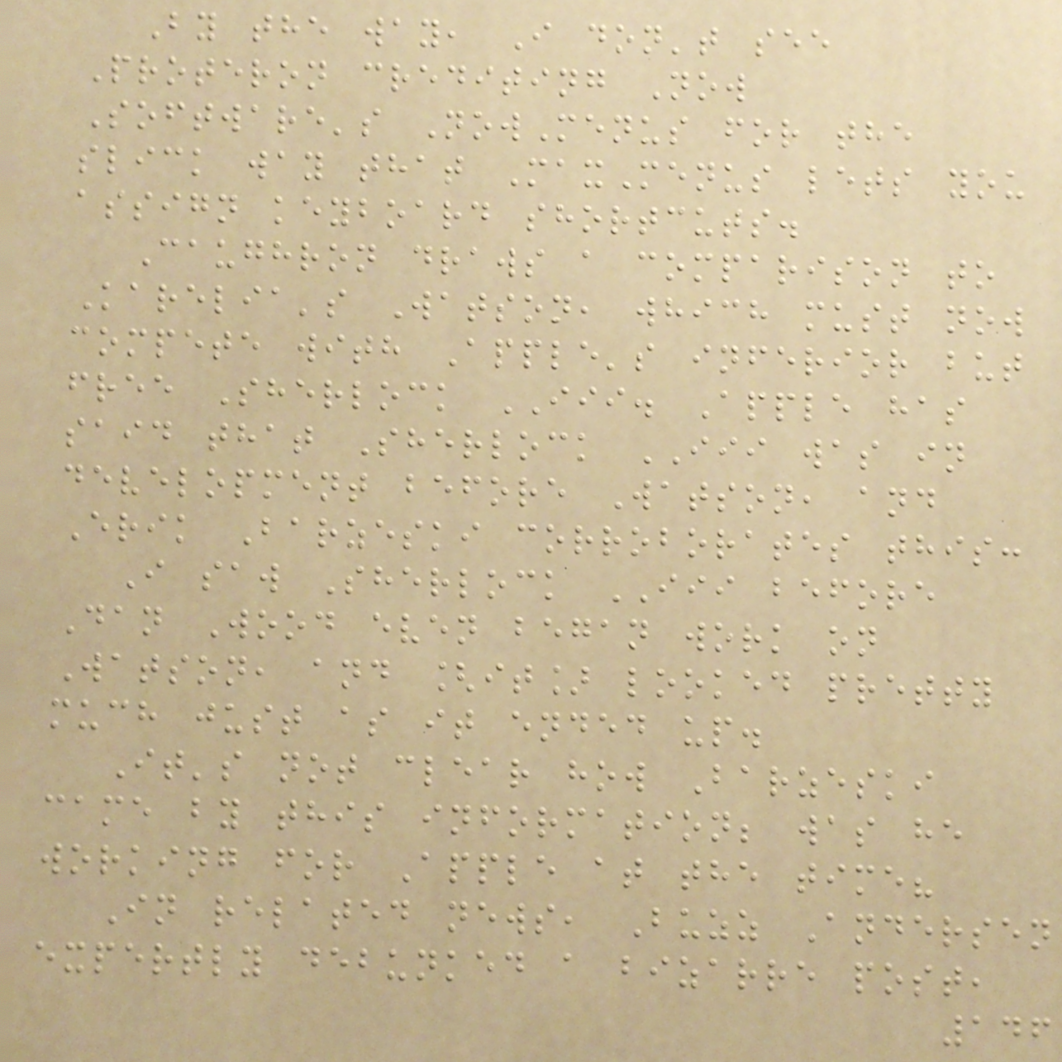By the way, I don't see
Proteron crediting Now
Software's NowMenus for the
slick way that MaxMenus lets you
assign keyboard shortcuts.
Caughron draws a comparison to
Karelia's Watson, which must now
compete with Apple's inferior but
free Sherlock III. Apple has
said that Sherlock III was in
development before Watson, and
Erik Barzeski corroborates this:
I saw Sherlock III before
Dan Wood even began work on
Watson, and [it] looked pretty
much just as it ended up.
It's not clear how Barzeski
came by this information; was he
working for Apple at the time?
In related news, Buzz Andersen
expertly debunked a bizarre post,
146
